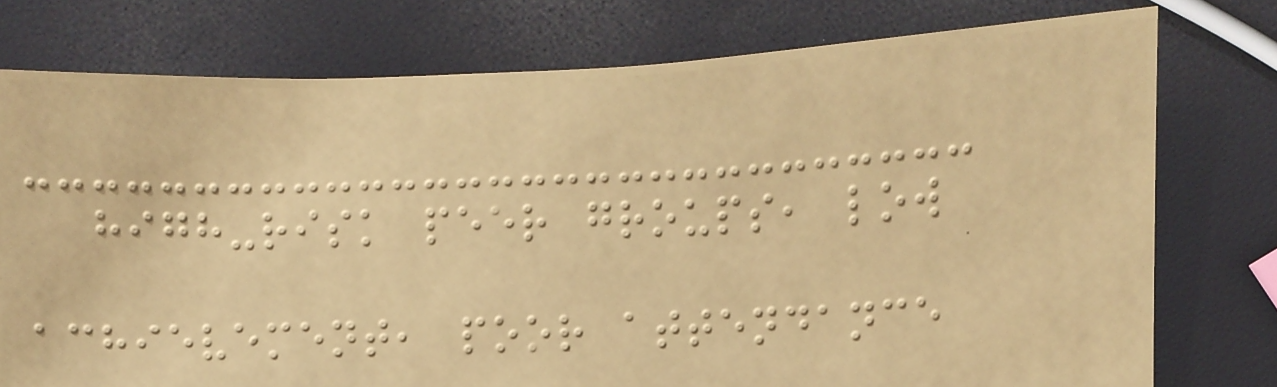high-risk peer groups, low
achievement, poor attendance
